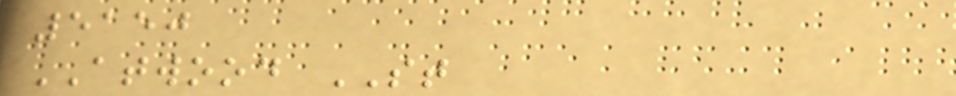5150
ATWOOD ST
